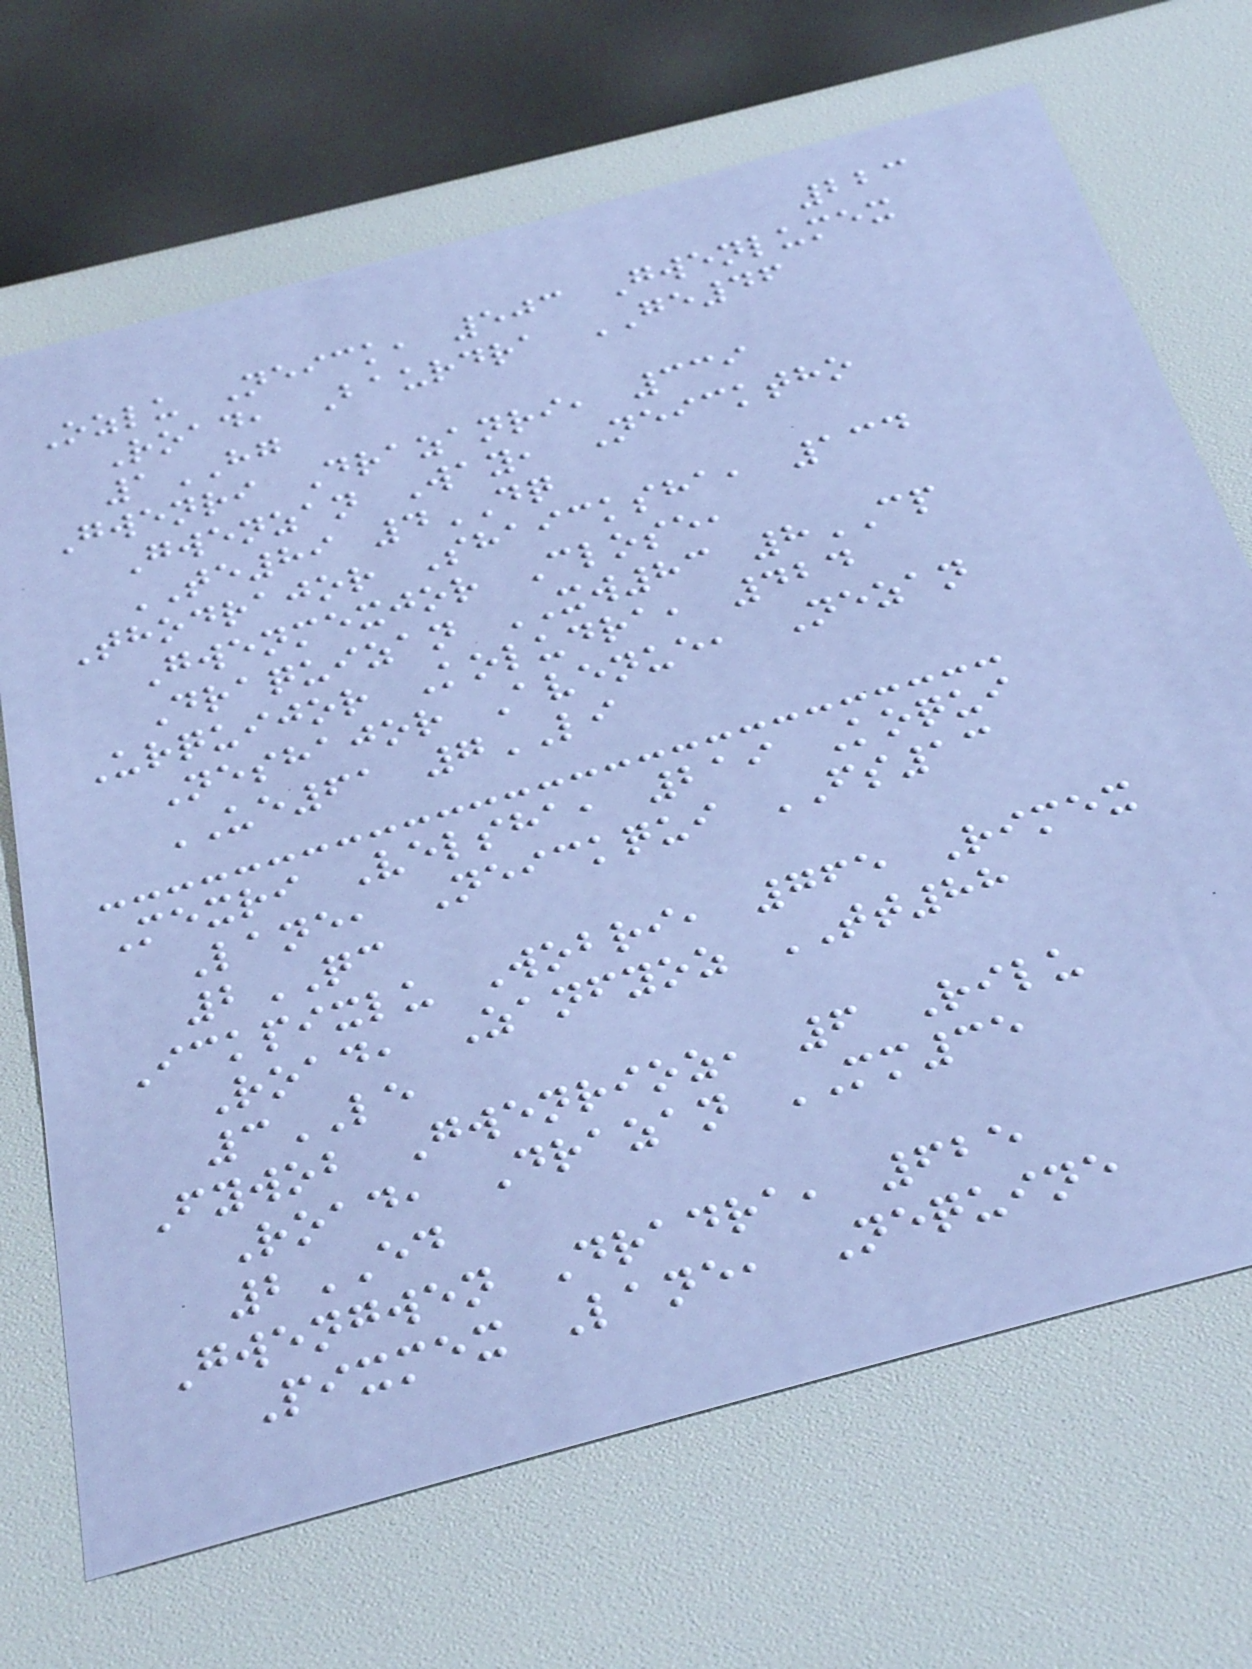223
Ozlu Neick, 503 Gwenlumex
Road, Baurdra GE46
1HG
Gwenri Drazanri, 339
Gwenzan Way, Neicktho
TE89 4DQ
Thodrajor Shaicksha, 134
Gwenmexjor Close,
Draquizan XW83 8CP
Urquijor Koludra, 424
Neshajor Avenue, Nezan
UE61 7LI
Mexri Velsha, 219 Koqui
Lane, Neickqui FS13
2QC
Ickpixlu Wobri, 765 Rimex
Road, Zanfyoz TT88
3LE
Fywob Gwenrioz, 6 Rilu
Road, Drazan MM35
2ED
Gwengwen Dradra, 625
Pixmex Lane, Nequine
